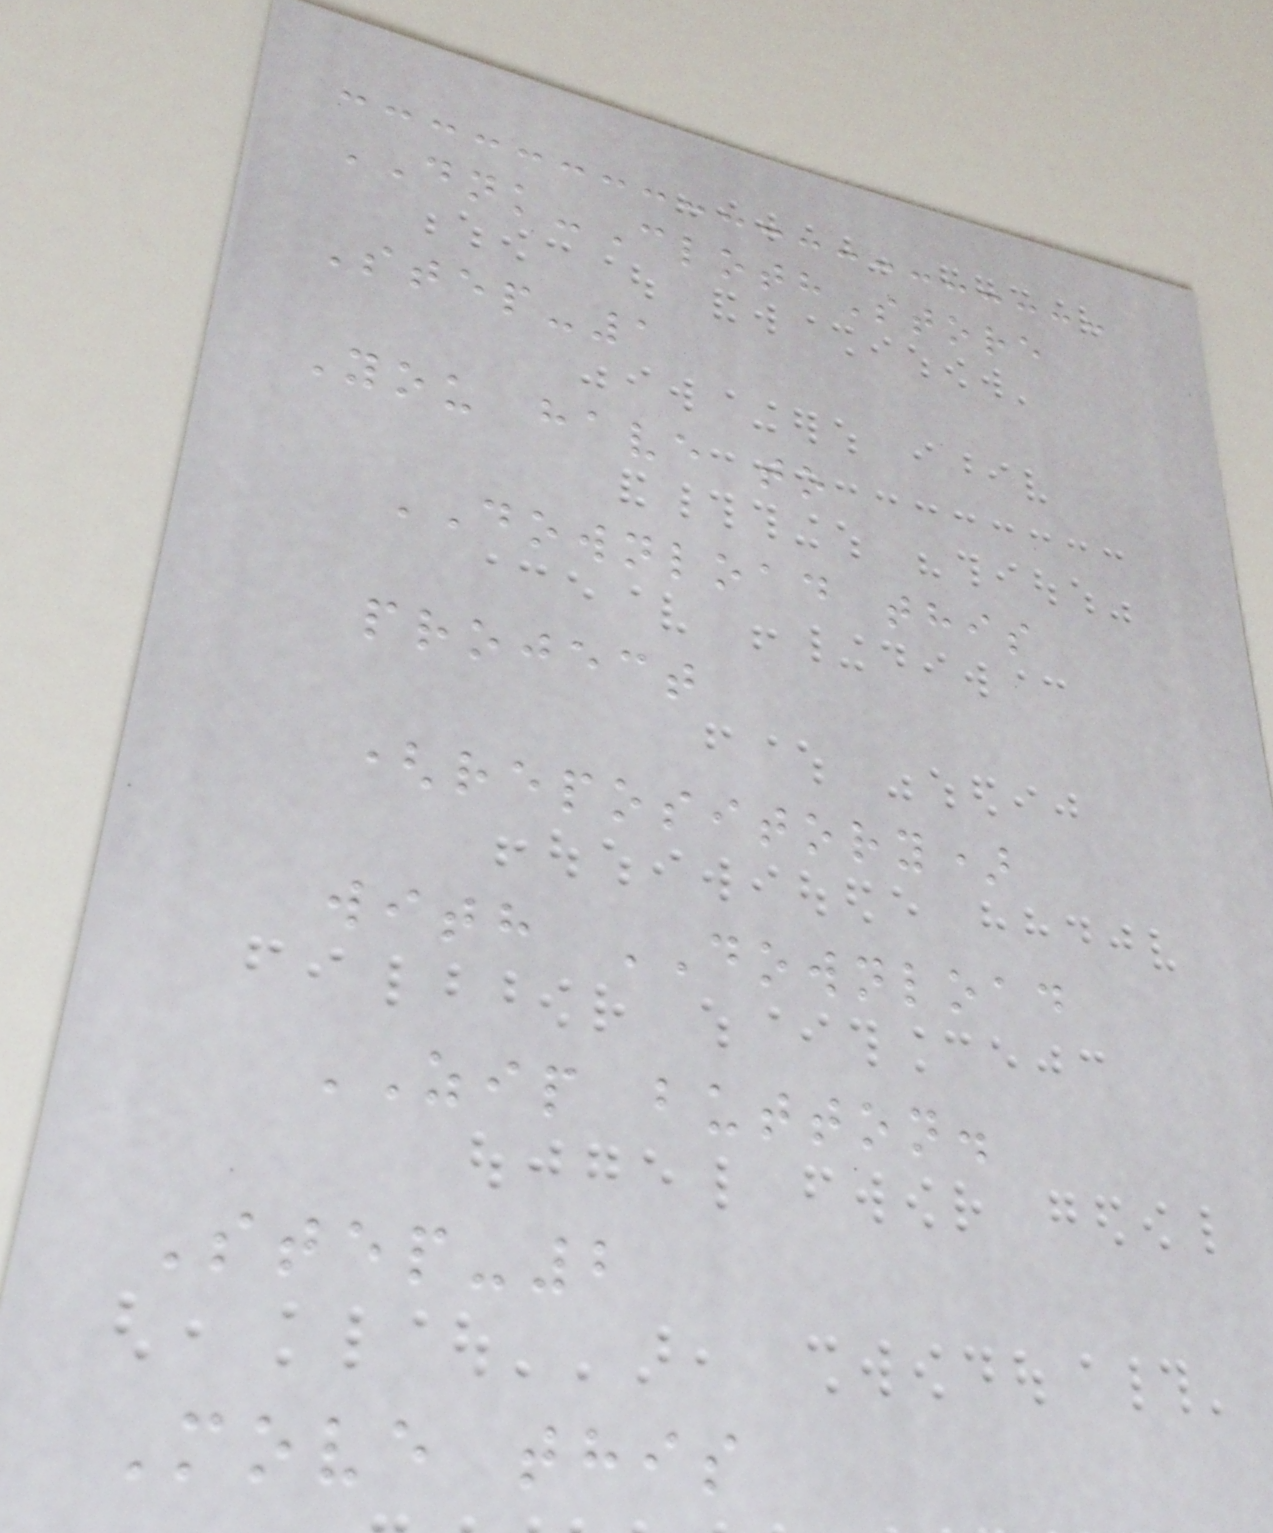DNK-ClothStore
Step-1
You have to
DOWNLOAD this
project
(repository)
with DOWNLOAD
ZIP button.
Step-2
Move this
